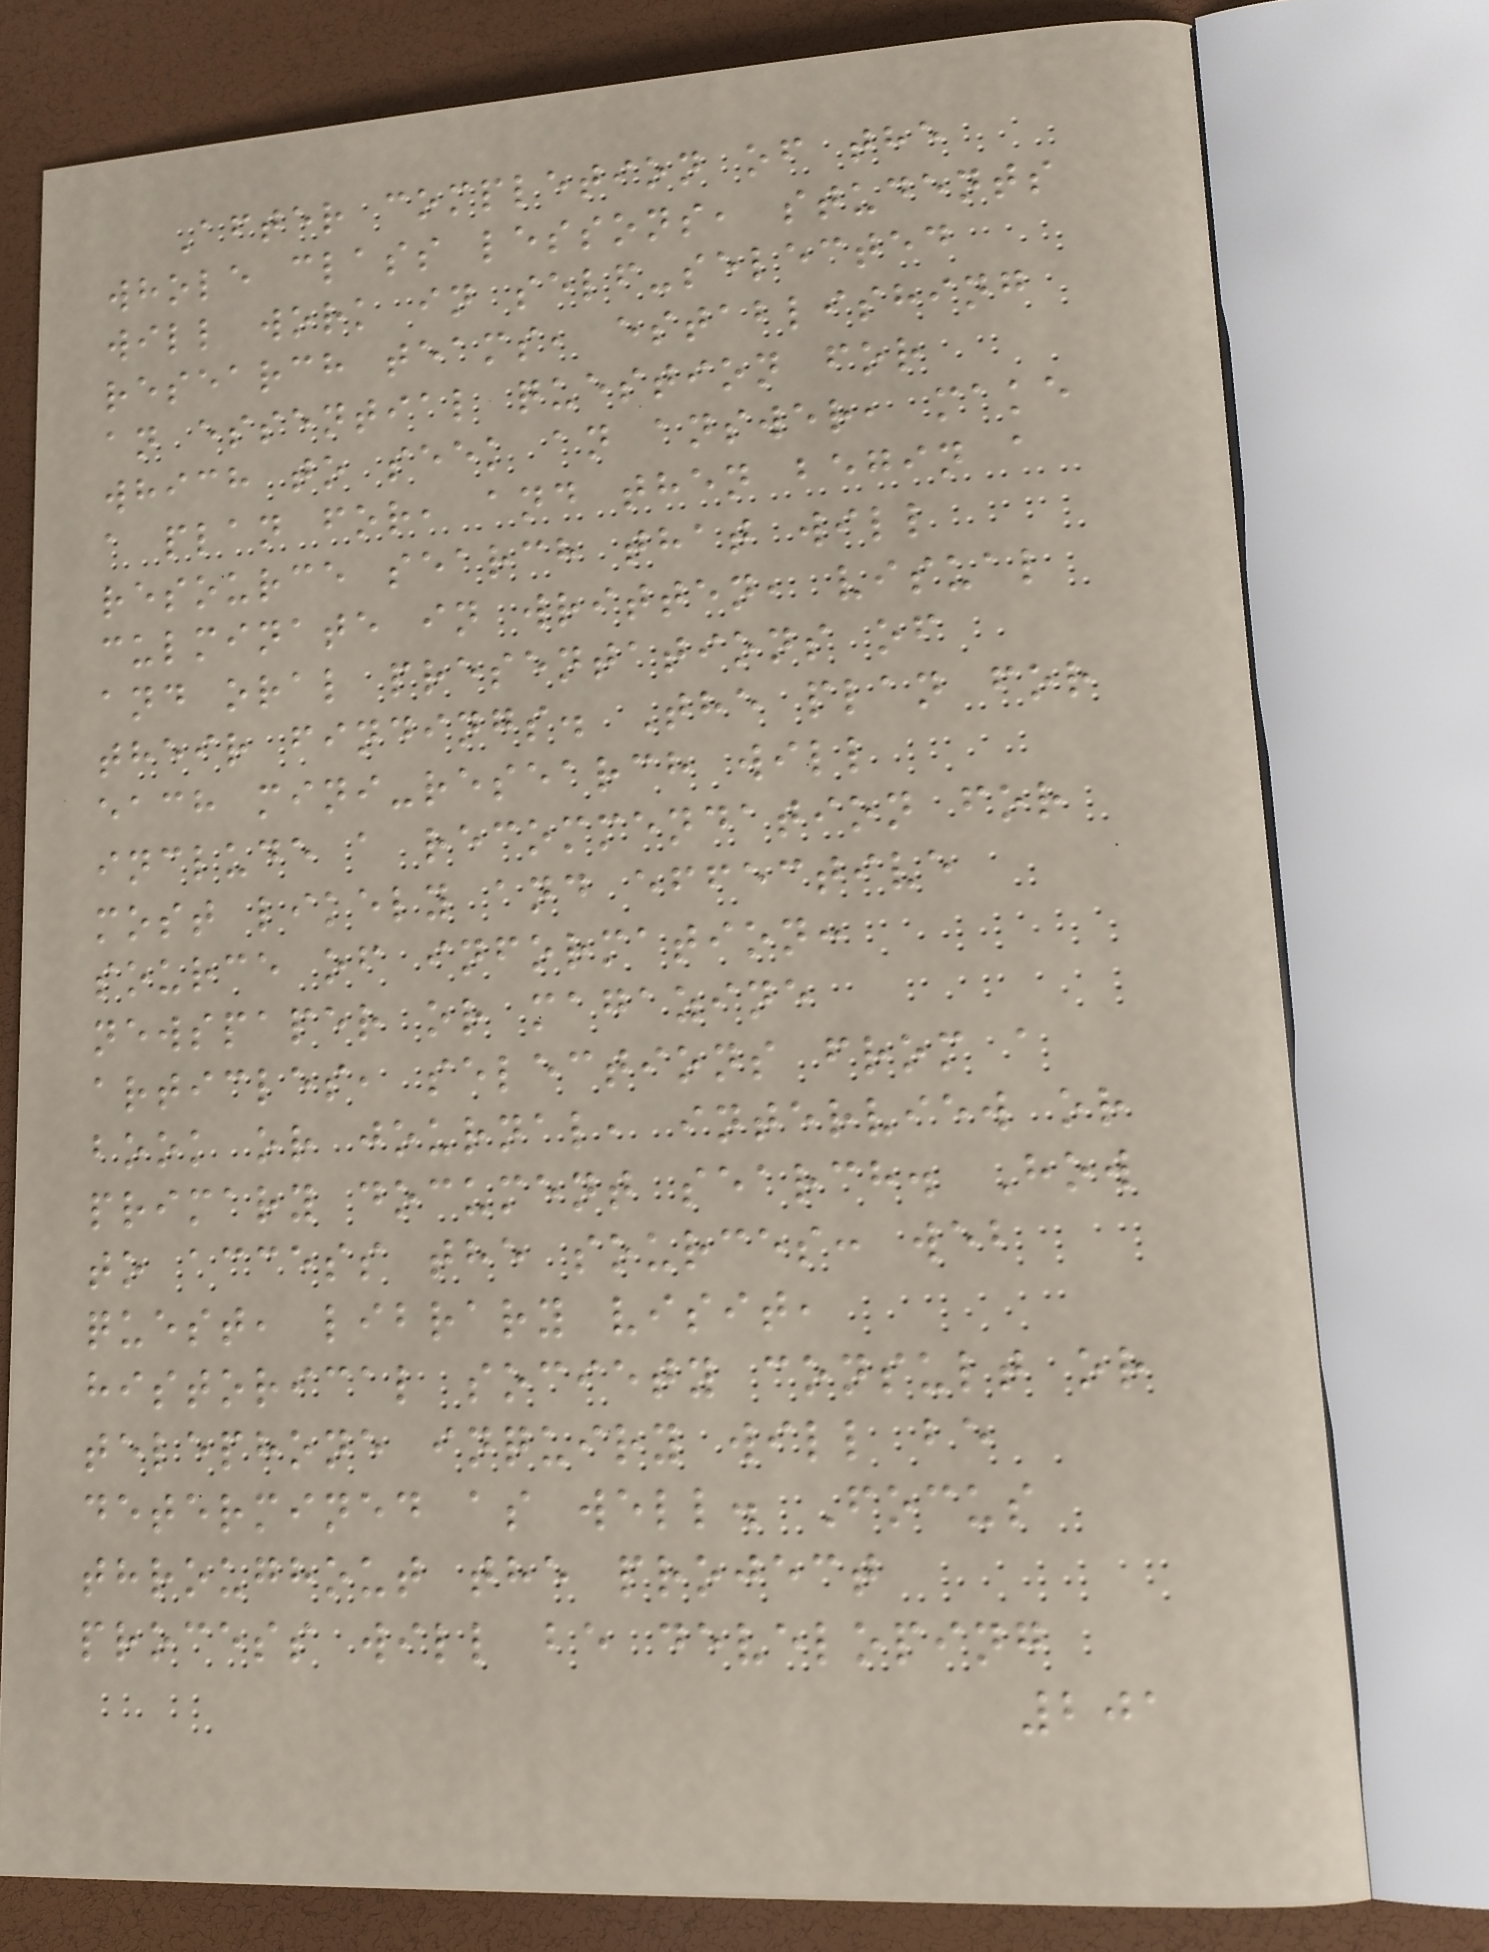After completion of the
whole class lessons, students
will work in self-selected
research teams, establishing
an essential question for
which to seek an answer, make
a plan for, and then begin a
resource search that will
culminate in written, visual
and oral presentations of
their findings. The plan for
each mini-research will
include a recommendation for
most likely and effective
source of information:
newspaper or magazine
articles, selections from a
book or journal, interview or
primary document search. How
to access the sources: web
quest, library visit,
historical society consult or
telephone inquiry will be
determined as well. Focus
throughout the project
process will be developing
201
